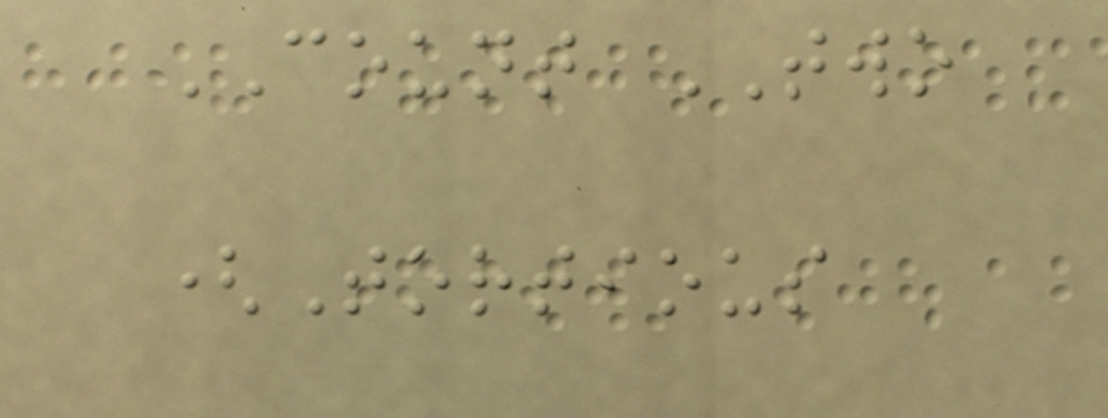COUNT TWO
(Tortious
